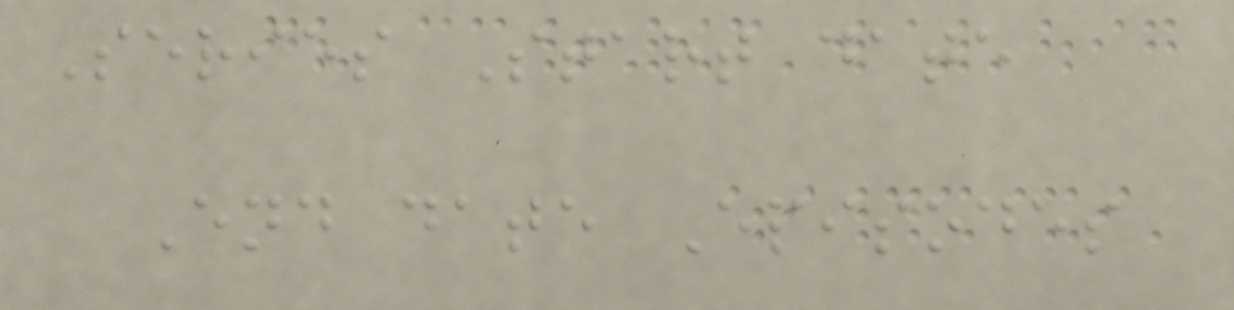Series Start date
End date Episodes
